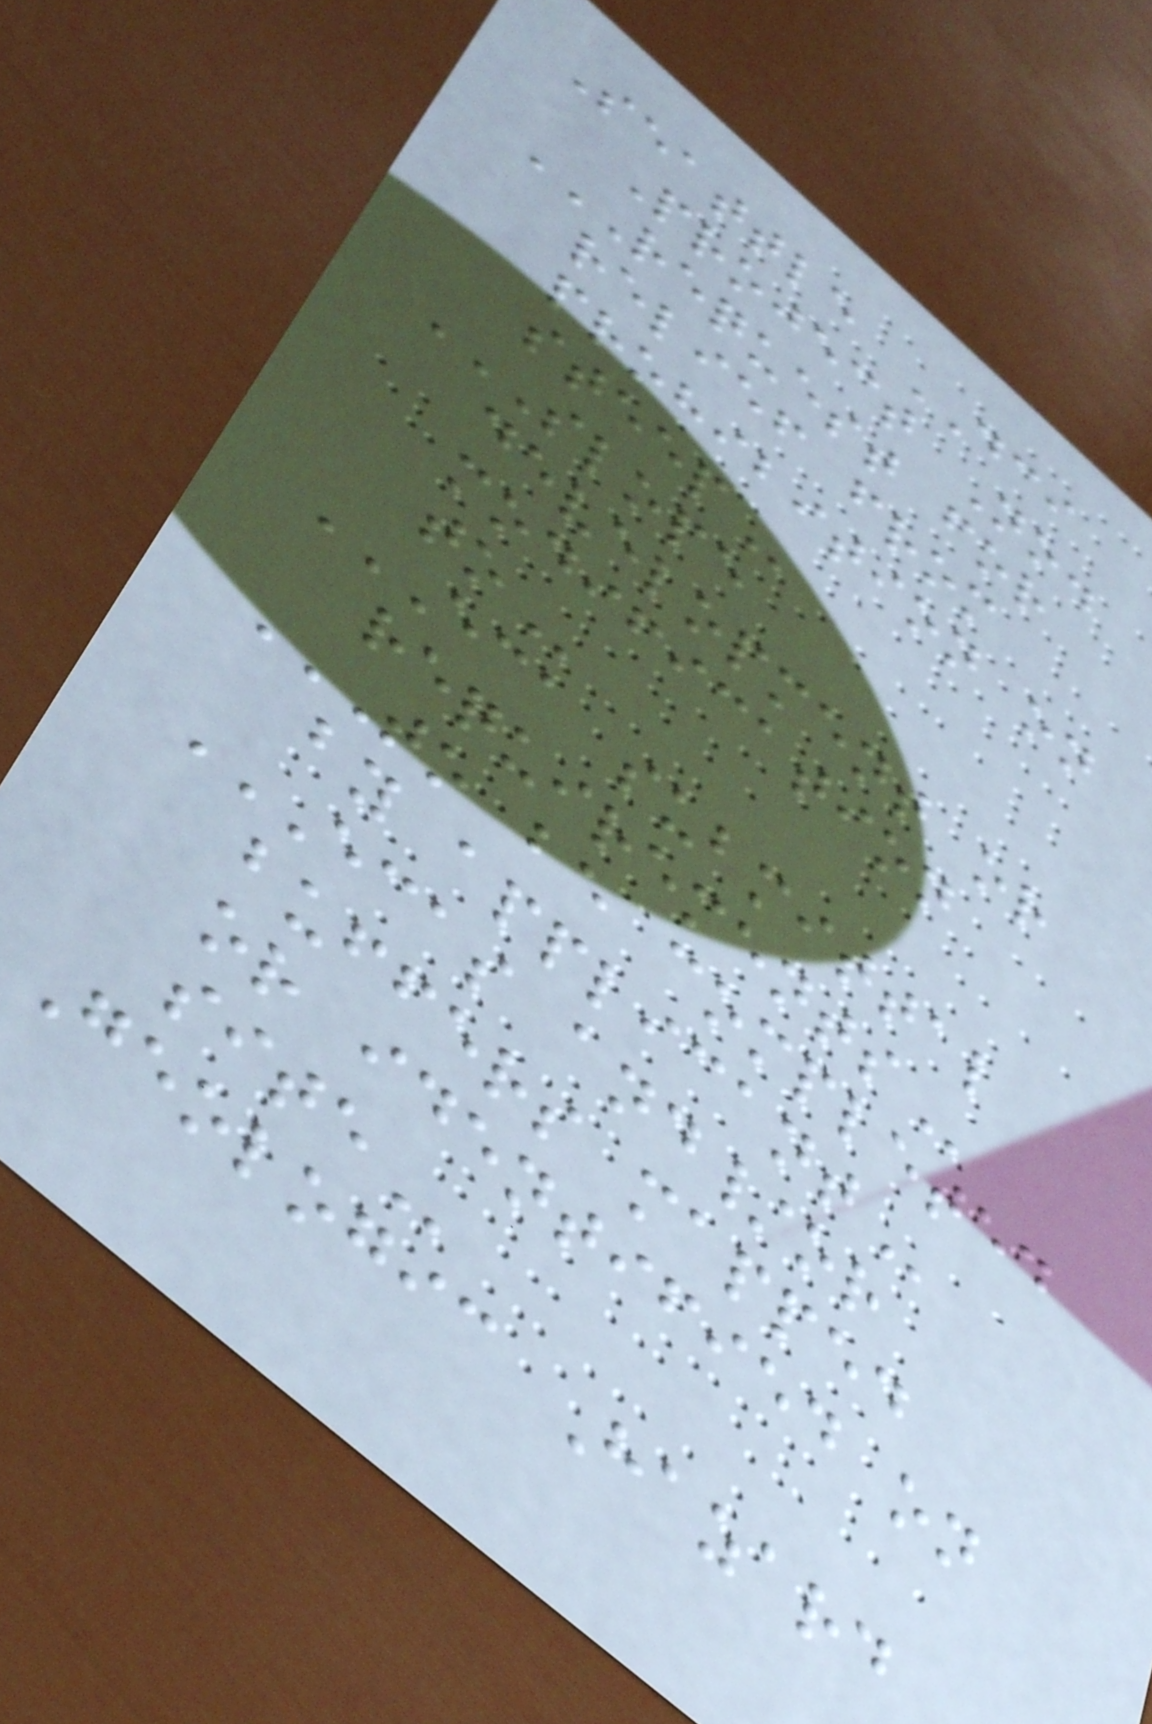Seattle DCI
Project No.
REQUEST FOR
RELIEF FROM
PROHIBITION ON
STEEP
SLOPE
DEVELOPMENT OR
MODIFICATION
TO
ECA SUBMITTAL
REQUIREMENTS
TO BE COMPLETED
BY APPLICANT
ECAS AND/OR
BUFFERS MAPPED
OR IDENTIFIED ON
SITE
Geologic Hazard
